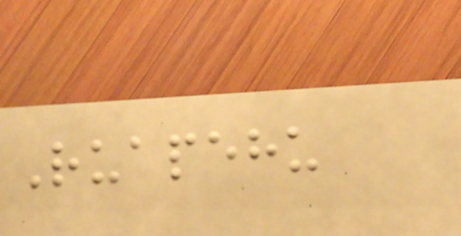Ruapehu
